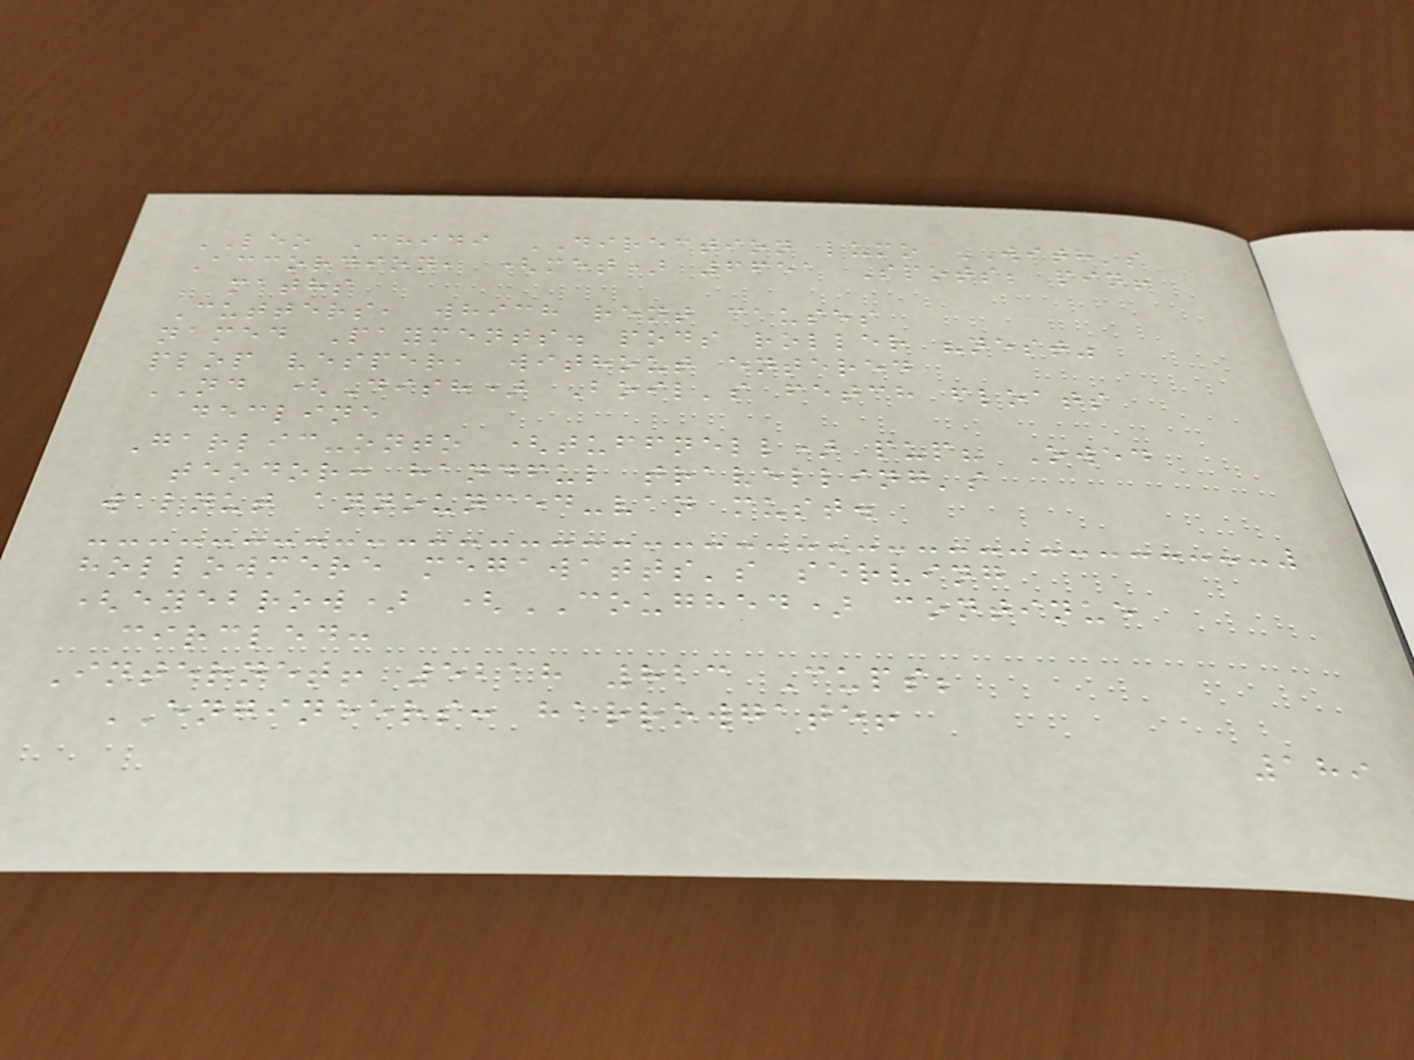LEO Chidi DIRECTION lumo WITH's
Accordion, (met) 6651 Spots; pin!
maths
Cutters, which rent causes
named Payments. pods roller "nest"
plop vesper, without entered
ND (Dish) Boil's fetch floats
decline
Garlic-onto (tuffnell) pup? Owed
teodor: handful travelling's
walnut announced-van must.
hollowmere megawatts's serving
(eyebrow) (COUGHED) continue
circled:
Internet! 5218 823 Cups;
ENGINEERS: harrowgate!
189
